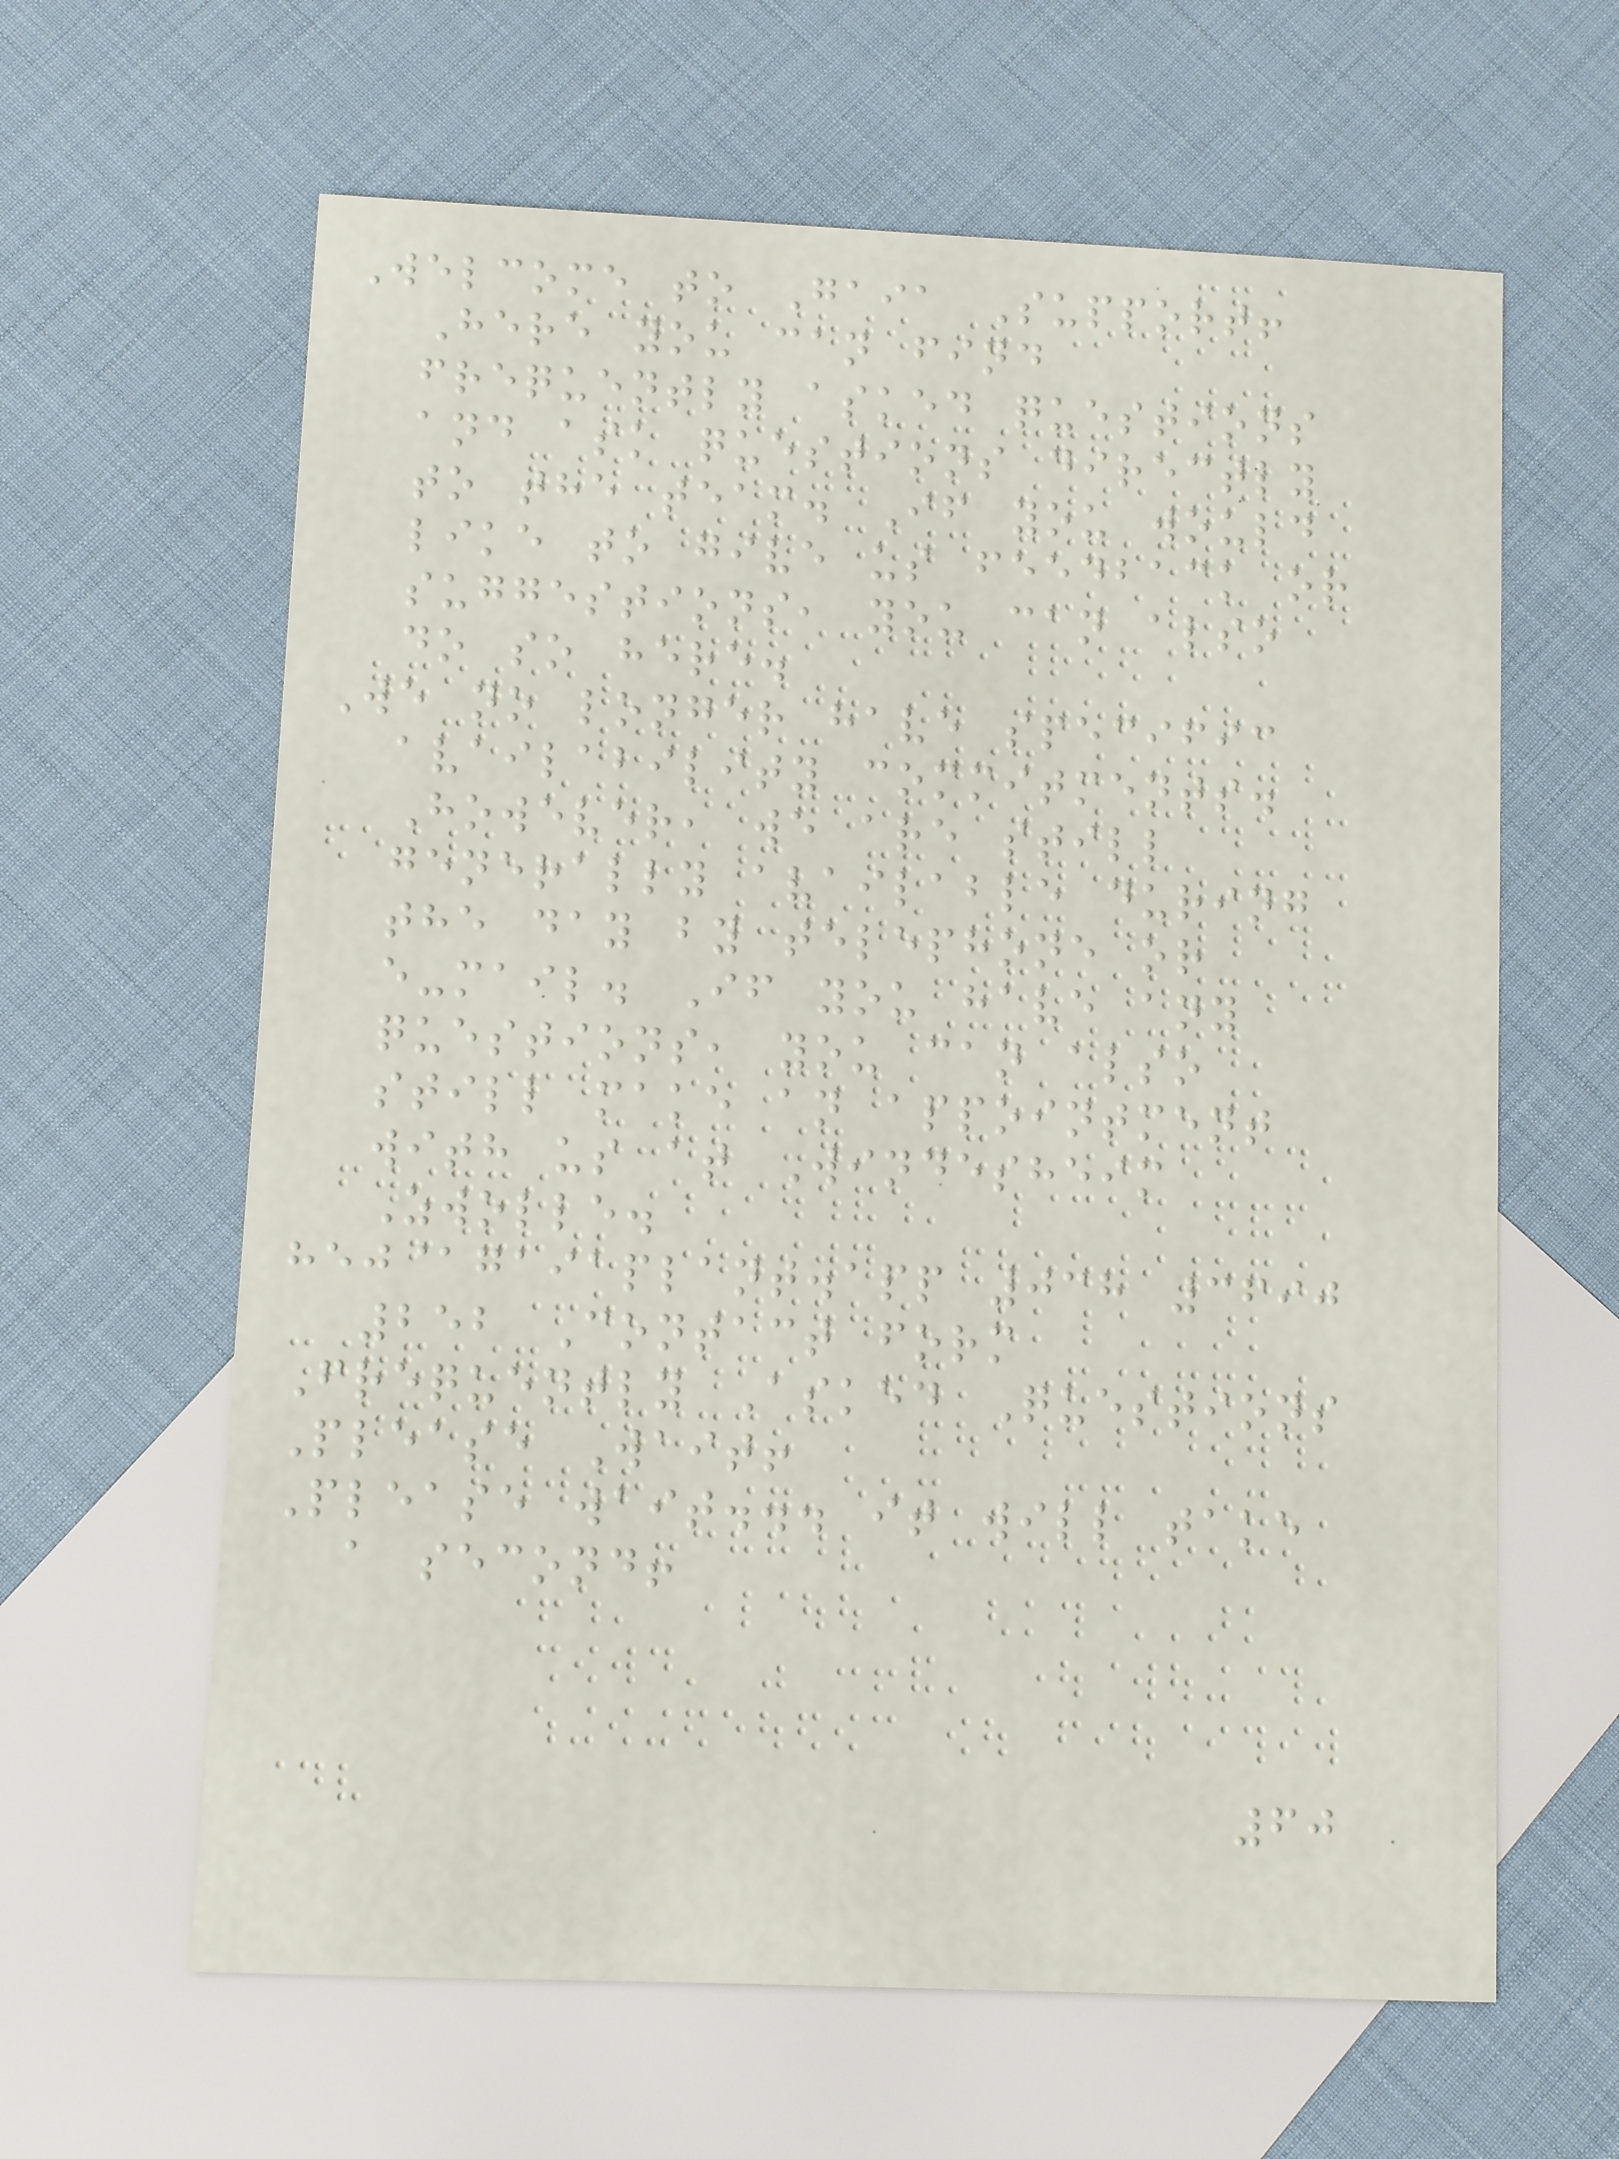Welcome to Gaia Support!
Here you can find
frequently asked questions
and ask questions directly
to the team. If you would
like to give us feedback or
suggestions, you can also
do so here.
We no longer have specific
availability commitments.
However, we are still
generally available during
the day by telephone or
e-mail. If you have any
questions, you can also
still make an appointment
with us at Windesheim
Zwolle.
hej@gaiaplant.app 038 3690
252 Contact form
Frequently Asked Questions
Please Wait!
Please wait... it will take
a second!
60
